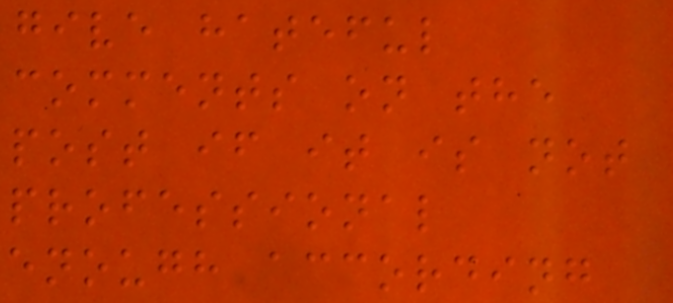give hateful
comments on the
post if it is not
professional
enough according
